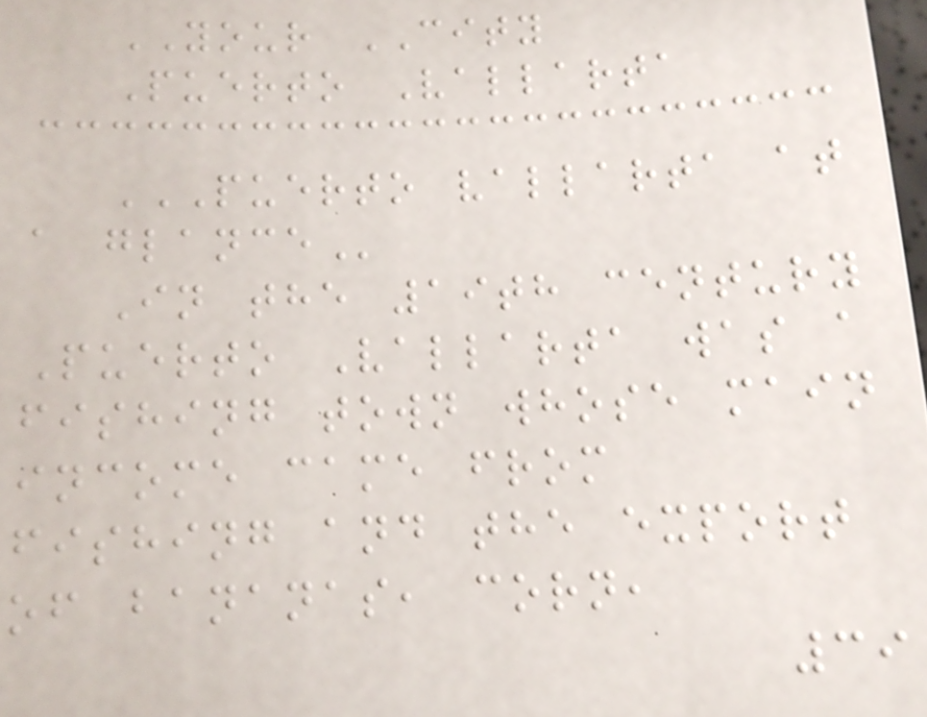YOUR CITY
Puerto Vallarta
PUERTO VALLARTA AT
A GLANCE
In the 19th century
Puerto Vallarta was a
fishing town whose main
income came from
fishing and the export
of bananas, corn,
39
